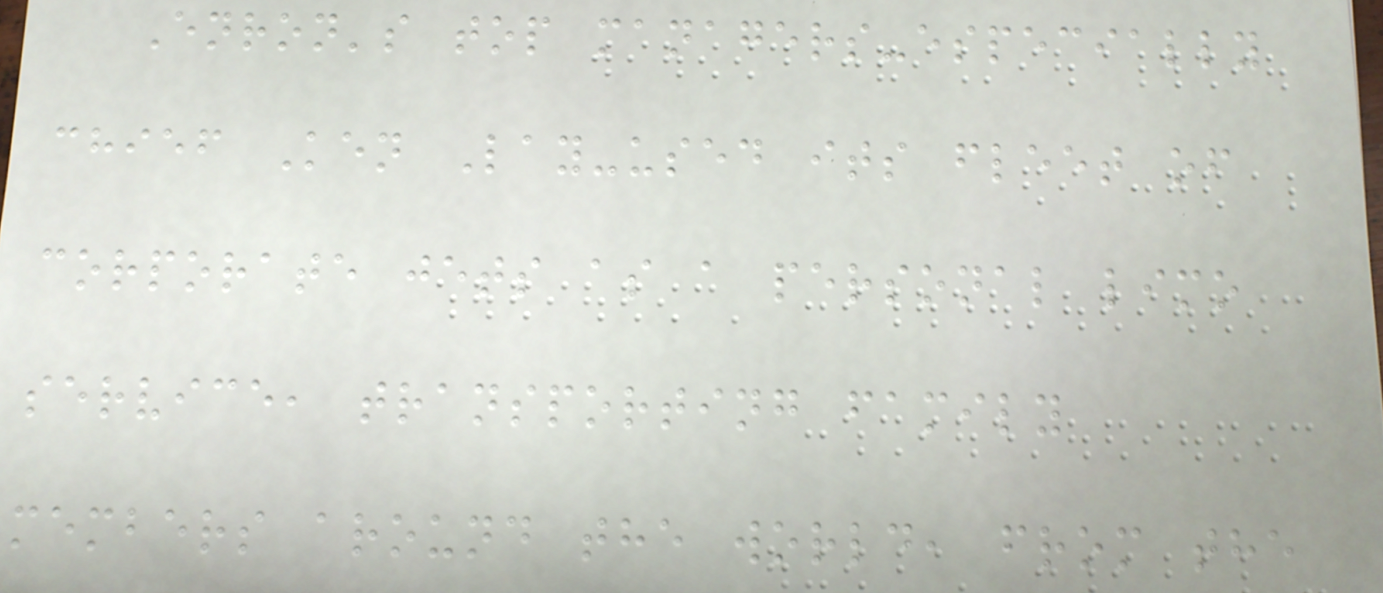Enron's top managers-especially
chief Ken Lay-used its fleet of
corporate jets as a personal limo
service, transporting family
members around the world, from the
